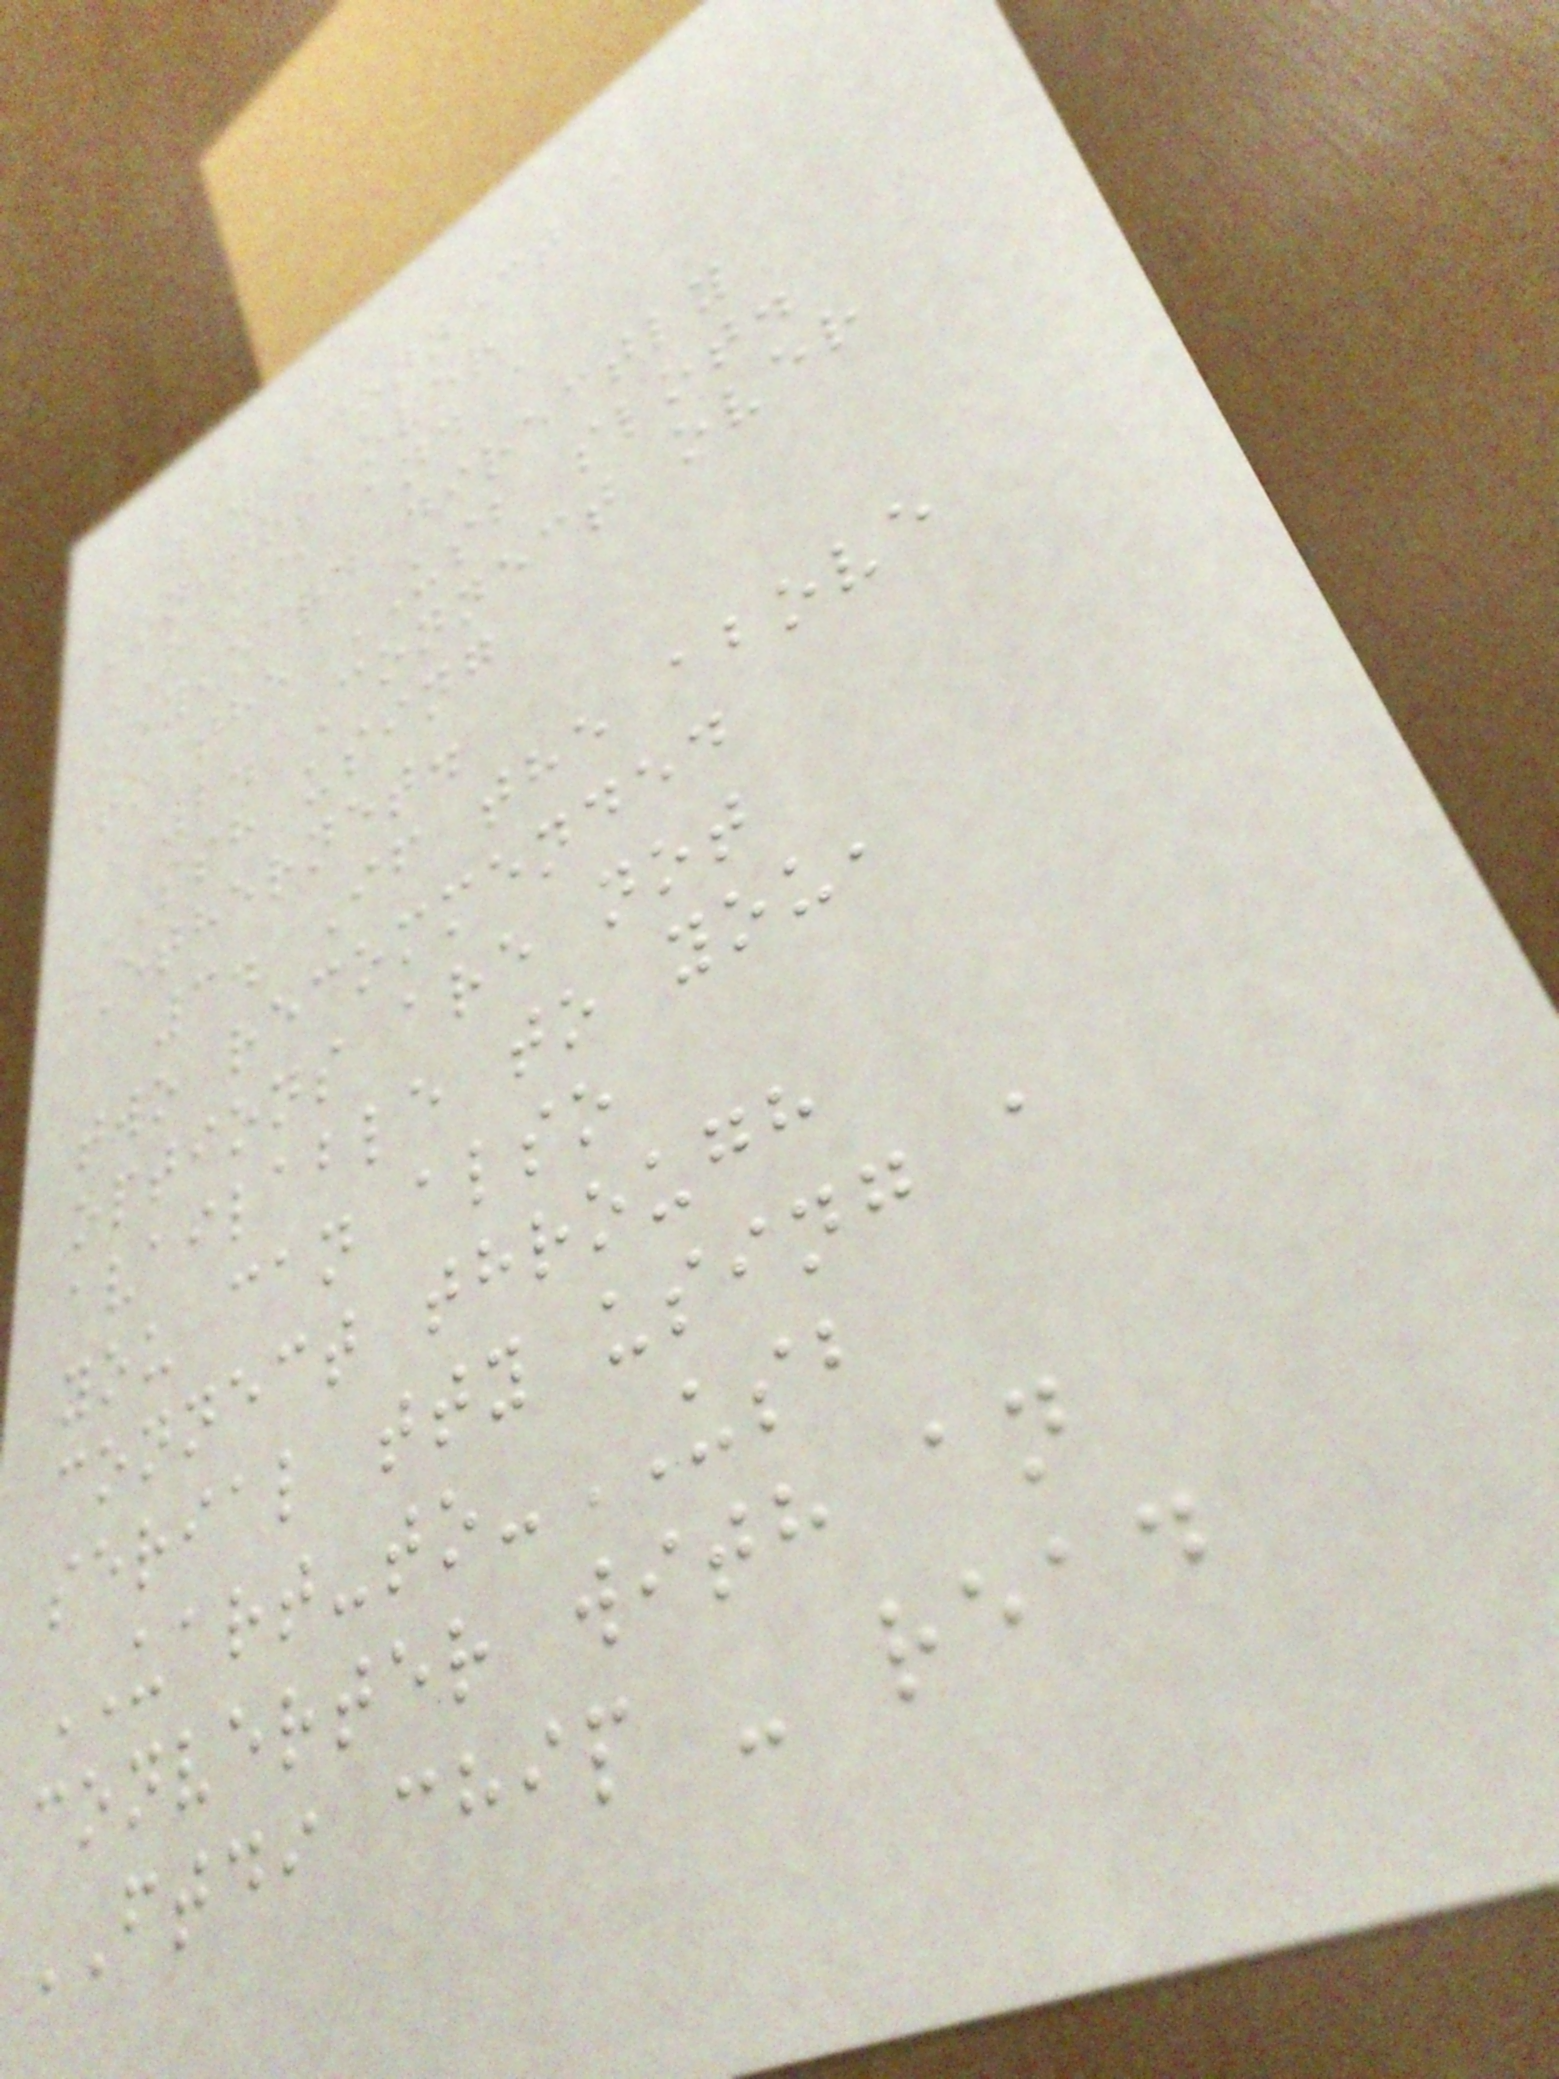1. Connect a
monitor over
HDMI, and a
keyboard directly
to the USB slot.
2. Connect over
SSH using
Ethernet.
3. If the above
two recommended
options are not
available to you,
you can also
connect through
serial tty using a
UART-to-USB
converter with an
FTDI chip - read
